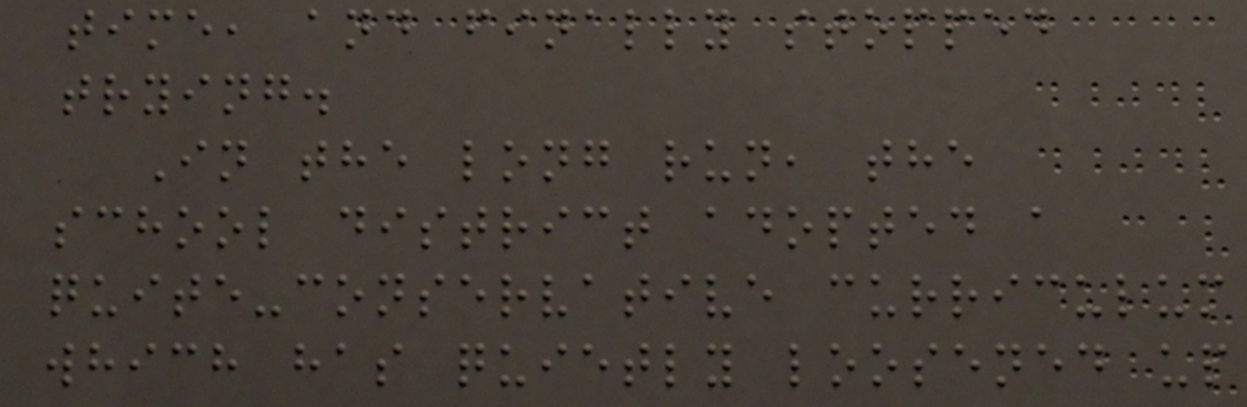time, and finally stopped
trying.
In the long run, the
school district adopted a
quite-conservative curriculum
which has quietly loosened up
